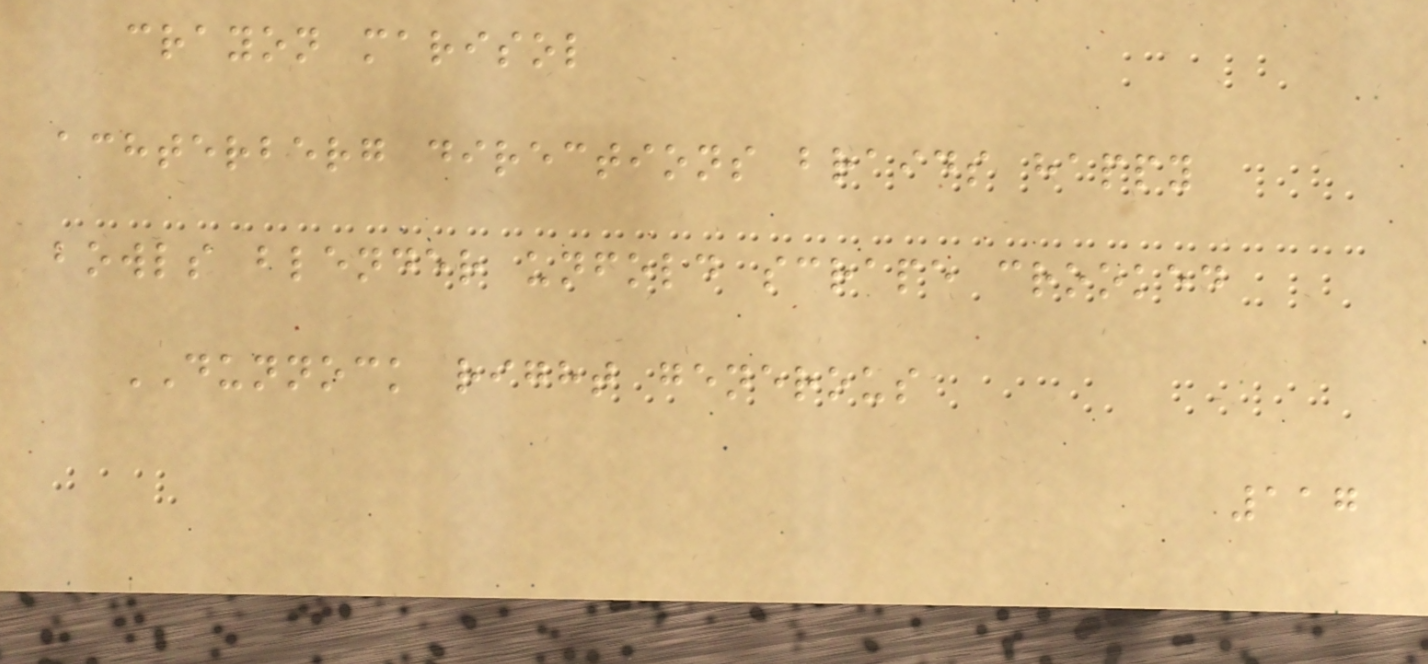crayon marisol
achterberg directions braids happy
bowls blender unfold scrape crooked
DUNNOCK right generous
117
